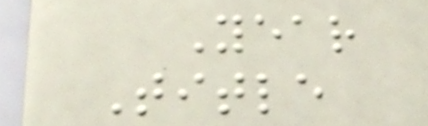Year
Title
